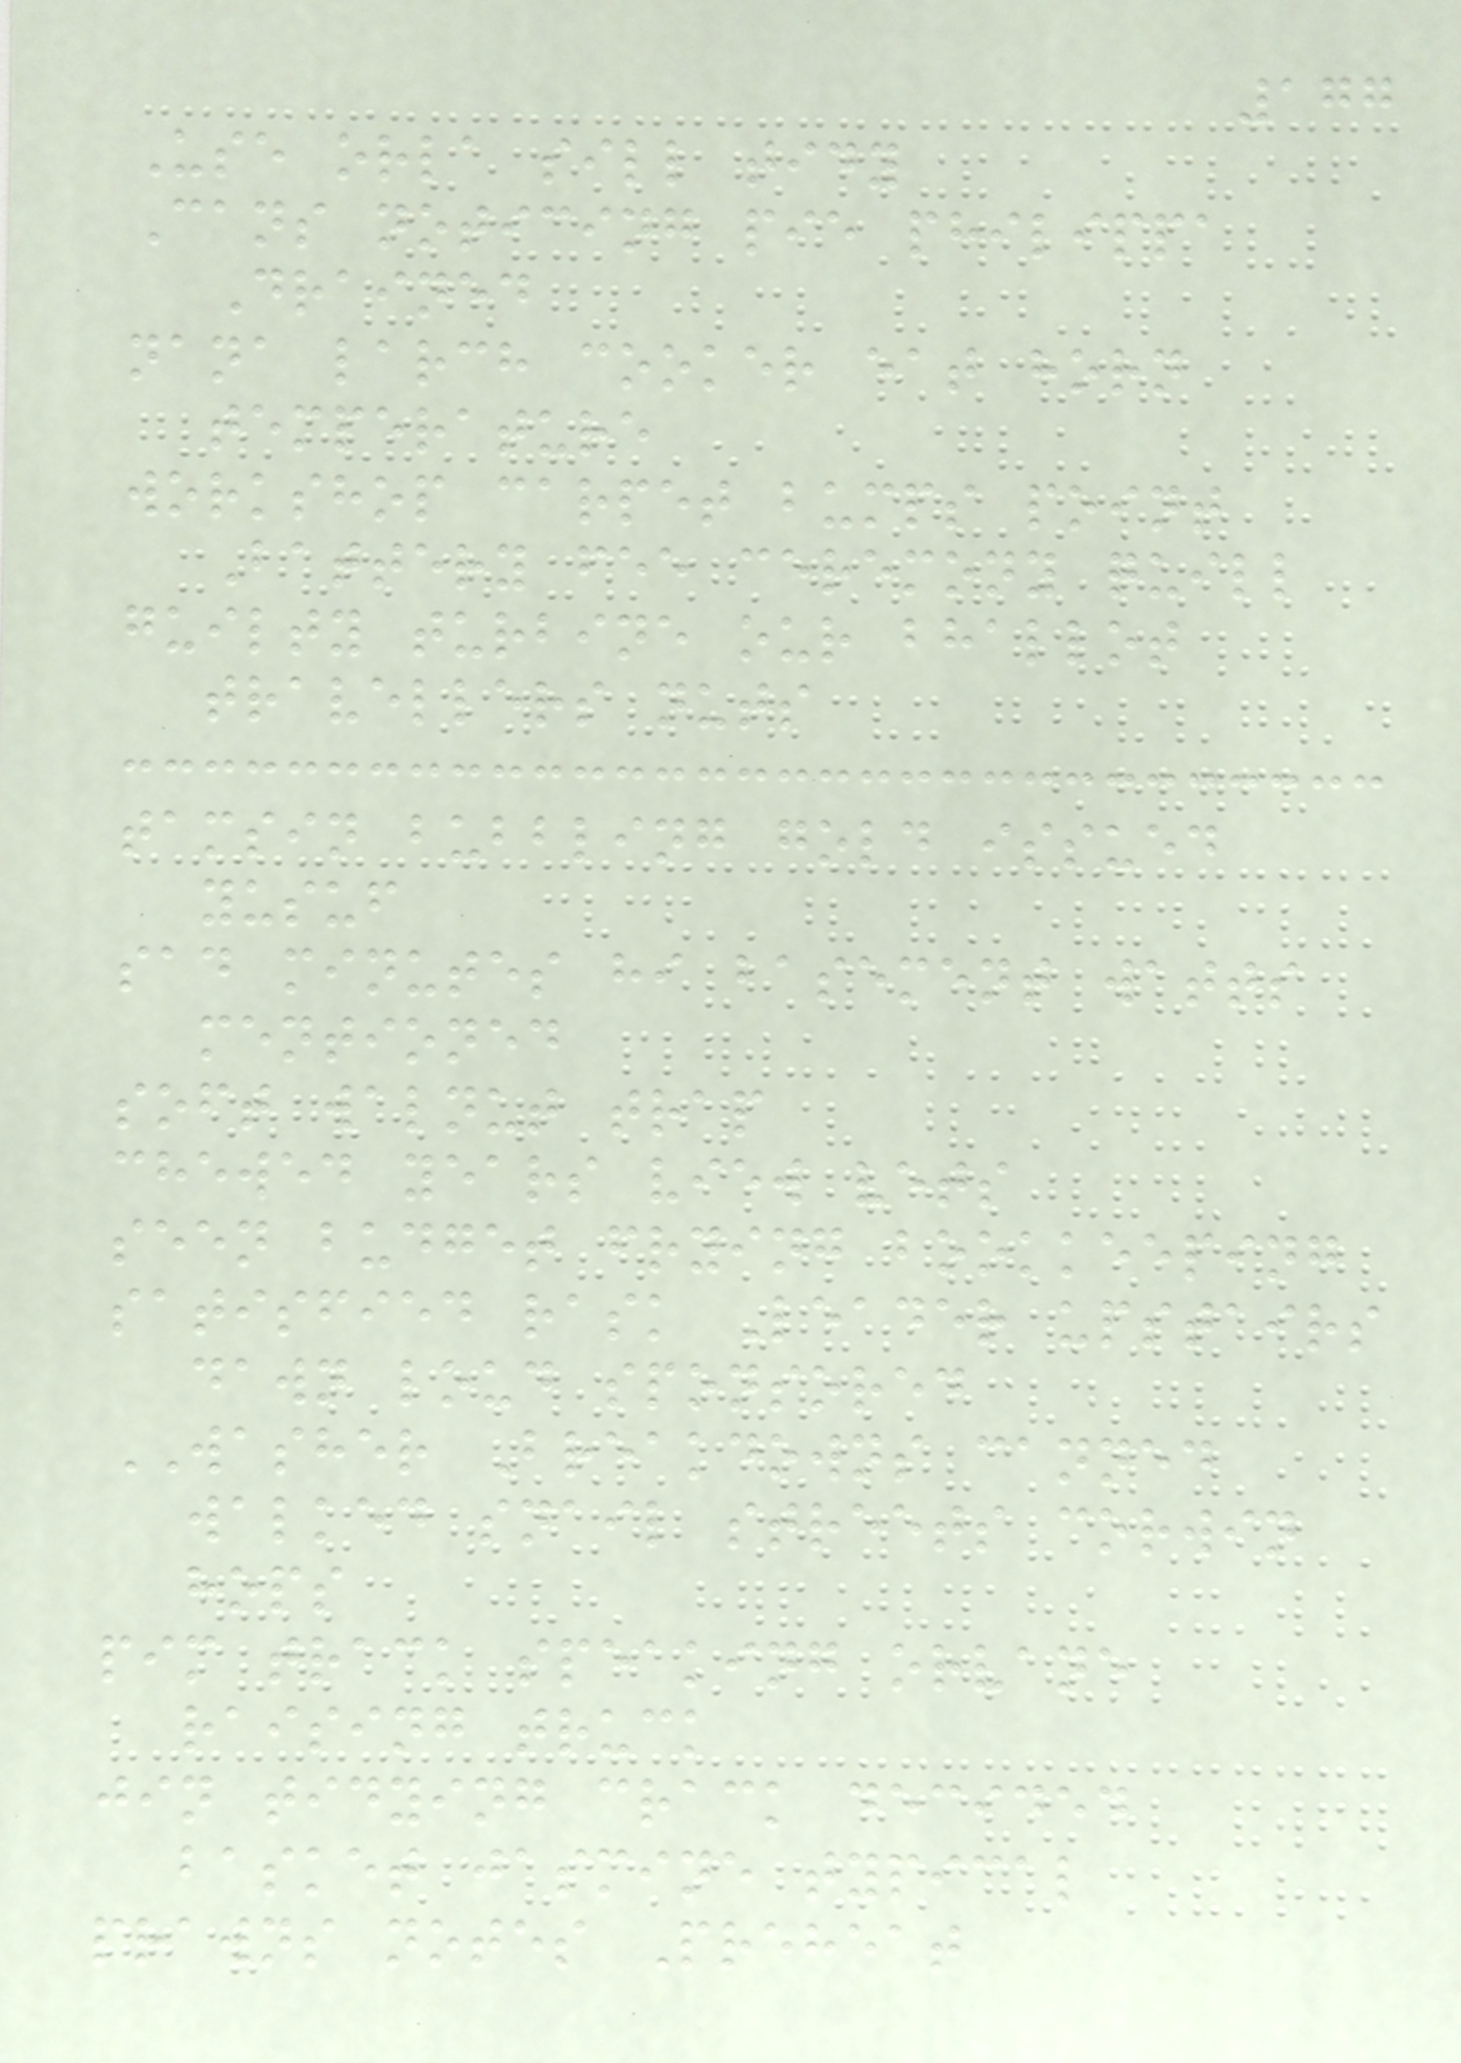177
Use orla sill tidy
Cans noticing pie philippa
Drained
nana larch cooker eat horn
temperature
workshop carpet bumps point
Battery fee ceremony quill
guilty turbine our bhallot
travellers nuts
tamsin bubbling gold issued
yusuf
sad minutes hi basement watts
mentioned
soft walnut trap
chewed years view vets
seen budget frying bookkeeping
satisfied rask Leader upstairs
dawn loud sponsored
WASHER Breakdowns canned
walked snail streets corwin
hops
pim track speaking orvane
raising truck
jin tidying crack decided
basket jasmine typical
prawns notes Preheat
